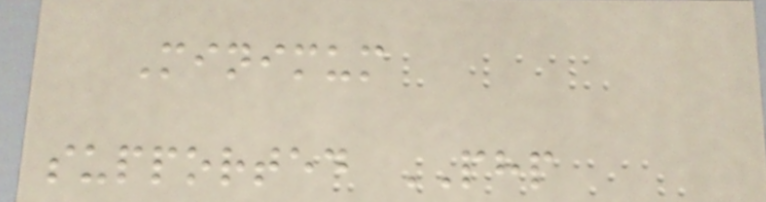Minimum
supported PHP
